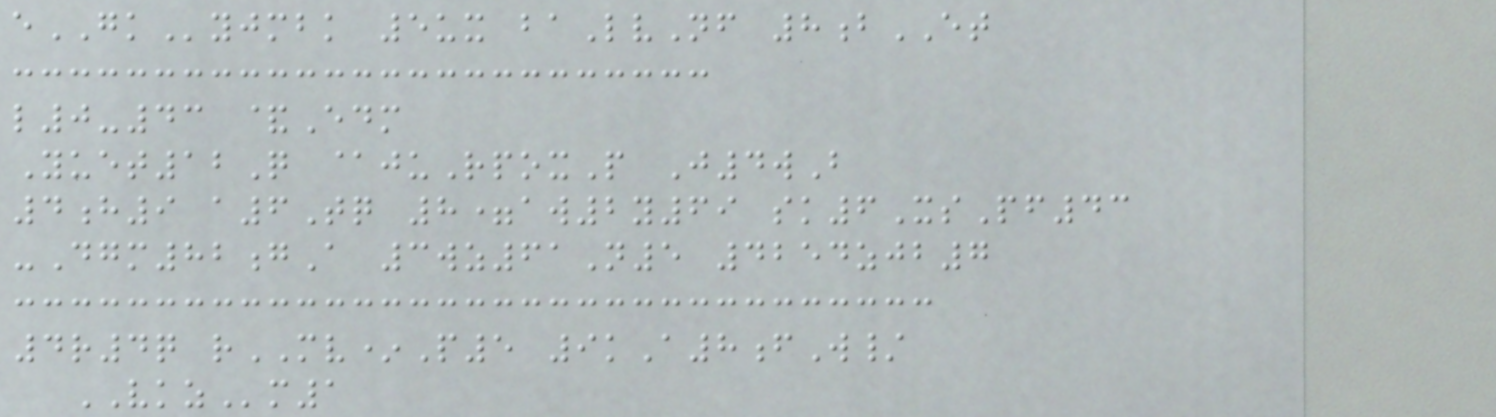eGKyjmbk 5ux baLvNf 8bET
l0-43 &Edm
Yuet12Q @juRpoxP J4wB
4h9 a6Tq 8=aw2y69 sk6XsPf43
-Dgm82gA 3wz61N5 4254zjb7
4r4q rMV*P5 9kA8fW/
VKZm1
